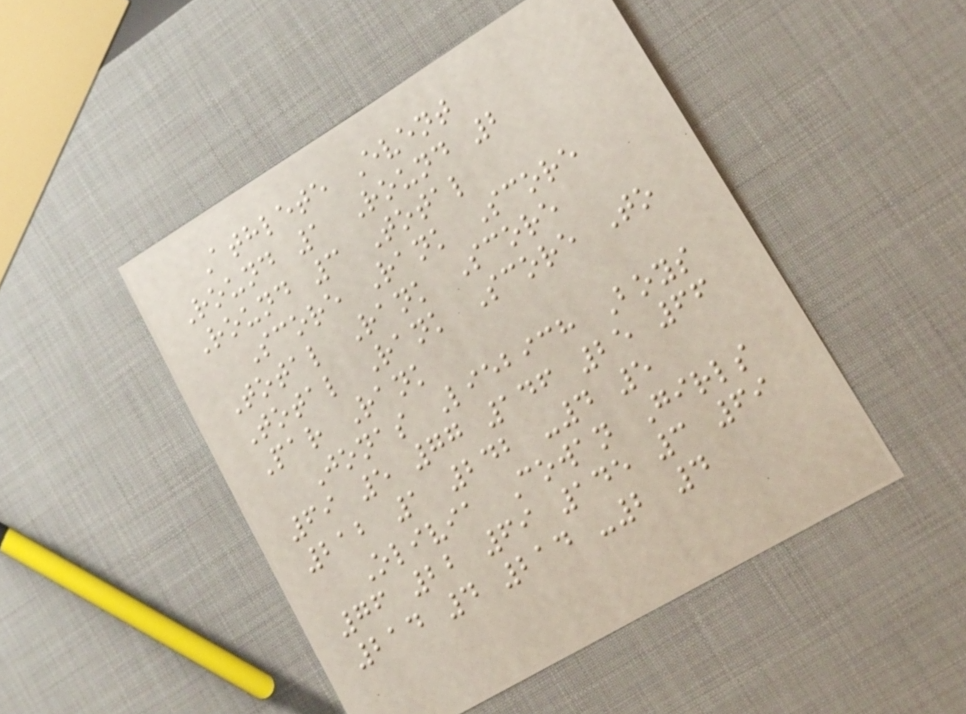Athlete Event
Round 1 Round 2
Round 3 Total
Score Rank Score
Total Rank Score
Total Rank Score To
Par Rank
Jonas Liebich Boys
69 5 77 146 25 66
212 1 242 -4 5
Olivia Cowan Girls
76 22 69 145 3 69
214 4 214 -2 4
